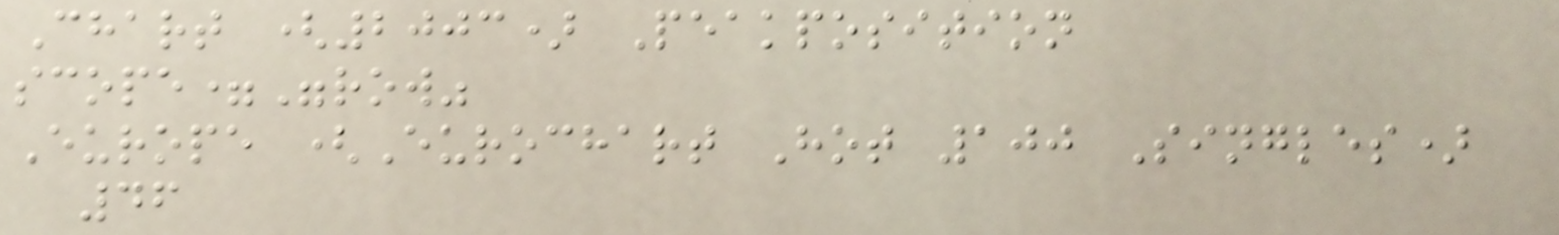Chart (2003) Peakposition
scope="row"
Europe (Eurochart Hot 100 Singles)
46
